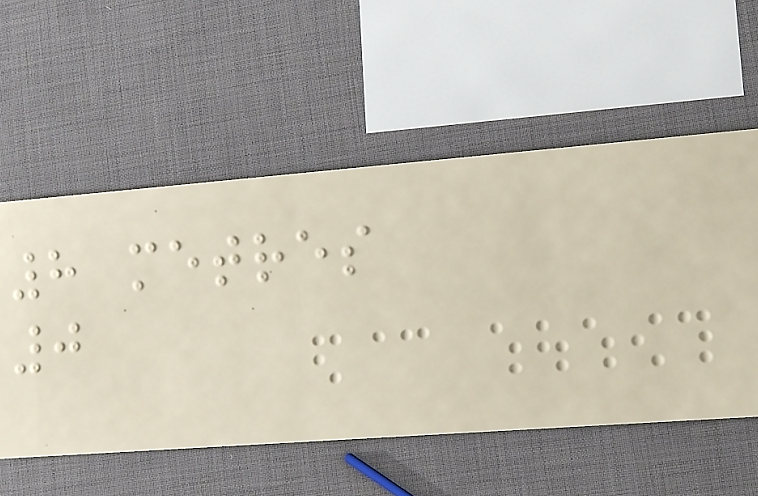8 metres
0
